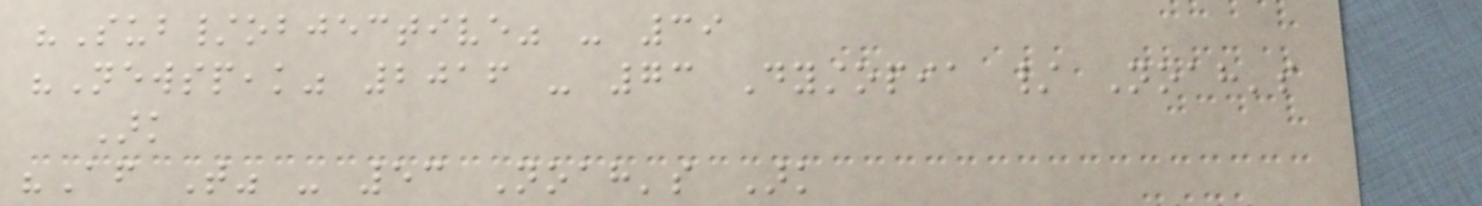"Sub/objective" - 39
"Newspeak" 2016 - 73 Dystopia / Noah's
Ark
"After That" - 53 Noah's Ark
